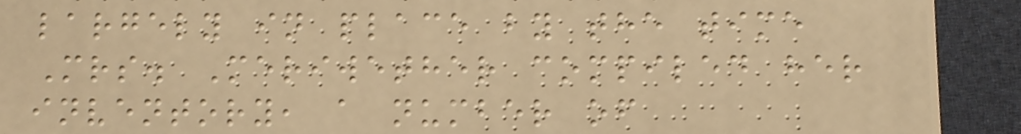largely in place by the time
Mrs. Meriwether compiled her
inventory, a number of
